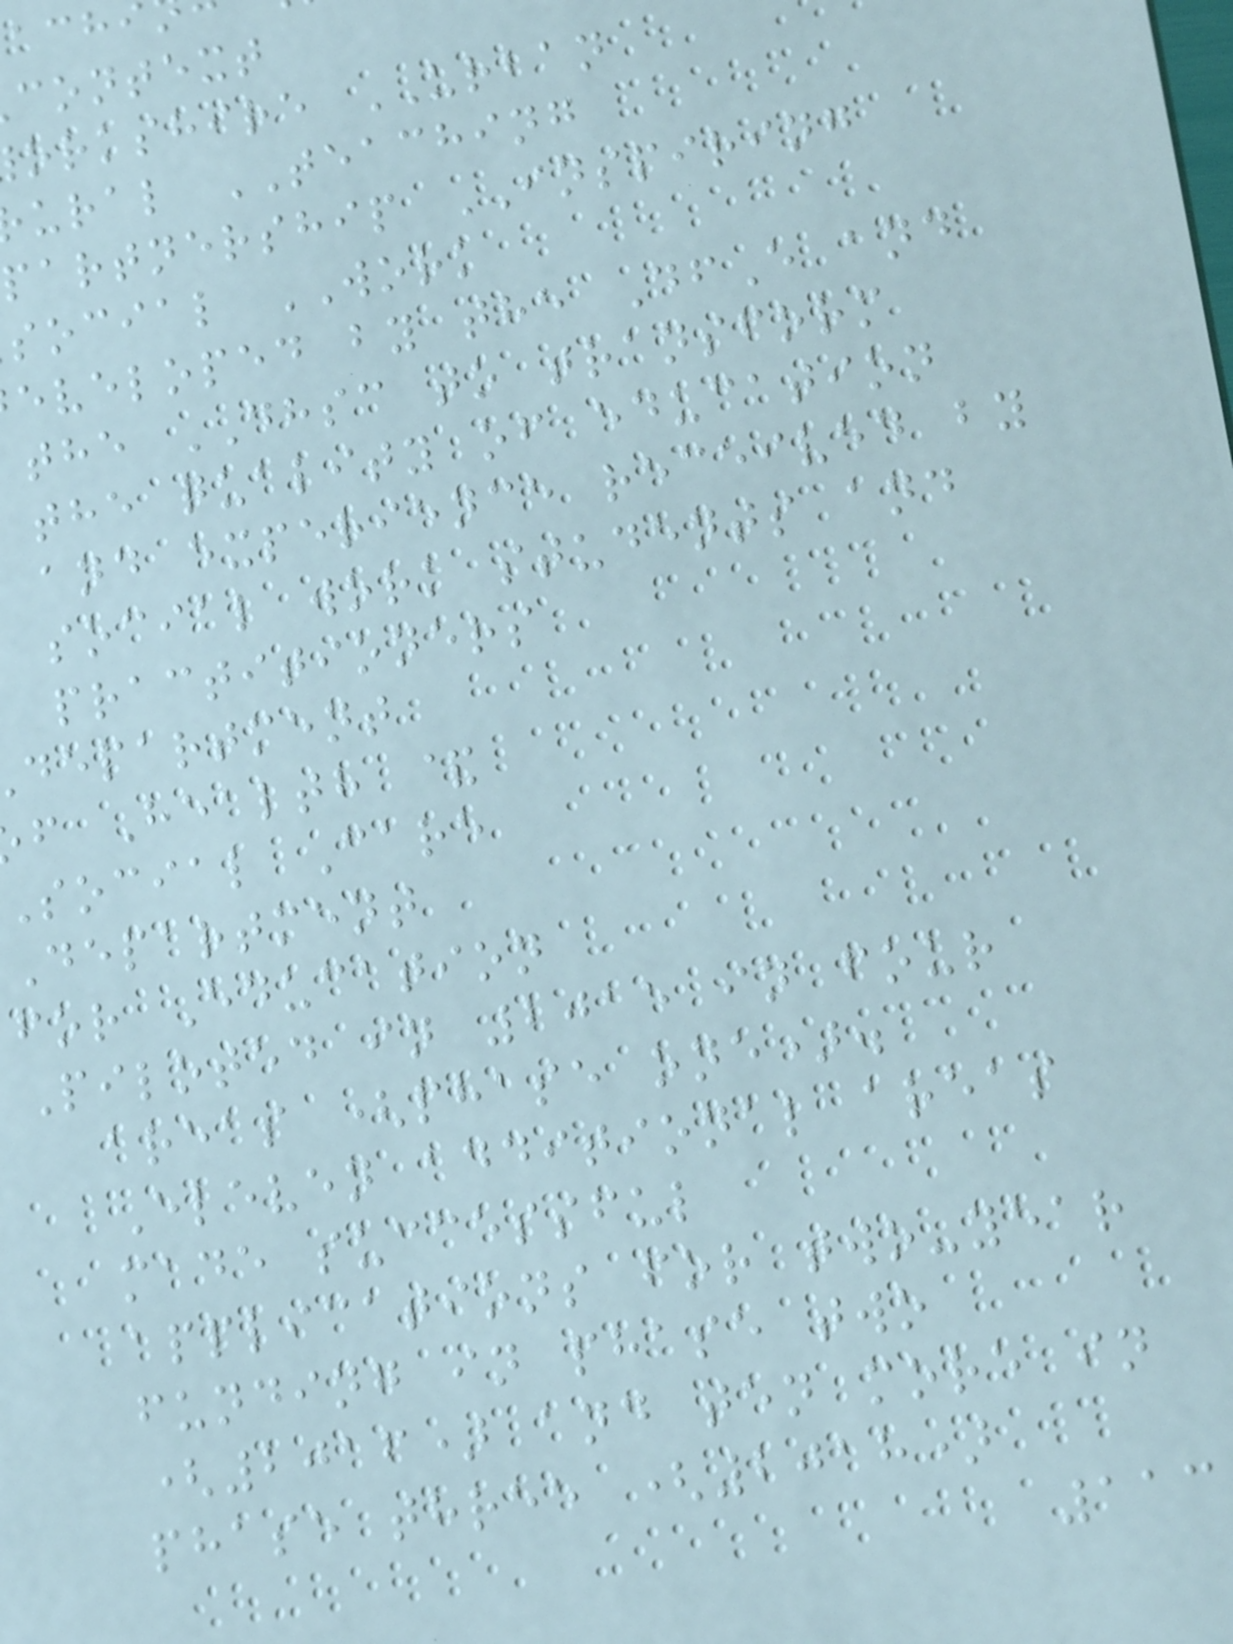context
orkshire URBAN
ural TEACHING
partnership INSPIRING
social WORK
eveloped by the DfE and
the DHSC to transform
the quality of education
and experience received by
social work students and
practitioners
department
f Health &
Social Care
Department
for Education
Piloted in 2015 in four
areas (phase one).
Eleven additional areas
made successful
applications for two-year
funding in phase two
(2016) and ten more in
phase three (2018)
113
